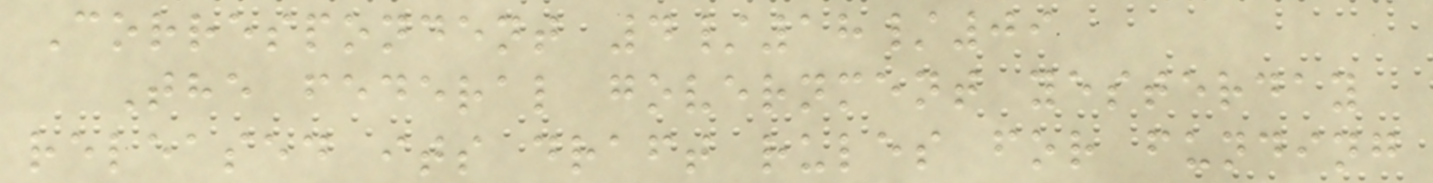Correspondent 4/18/09
The federal government yesterday
released its draft rules for funding
